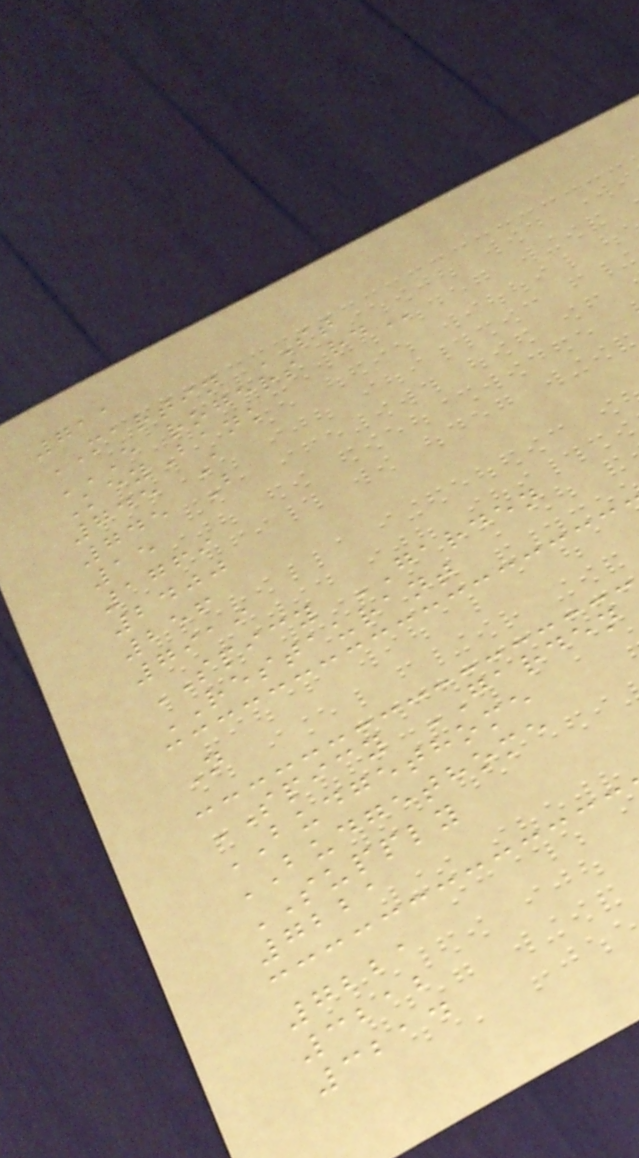711
MARTIN ST
E ROGERS RD
KeyBank
745 A
745 B
15
1769
2400
256
7919
SPICY GARDEN
RESTAURANT
N
SPICY GARDEN
BUDGETHOME
BUDGETHOME
SUPPLY
7221
7221
3212
3214
